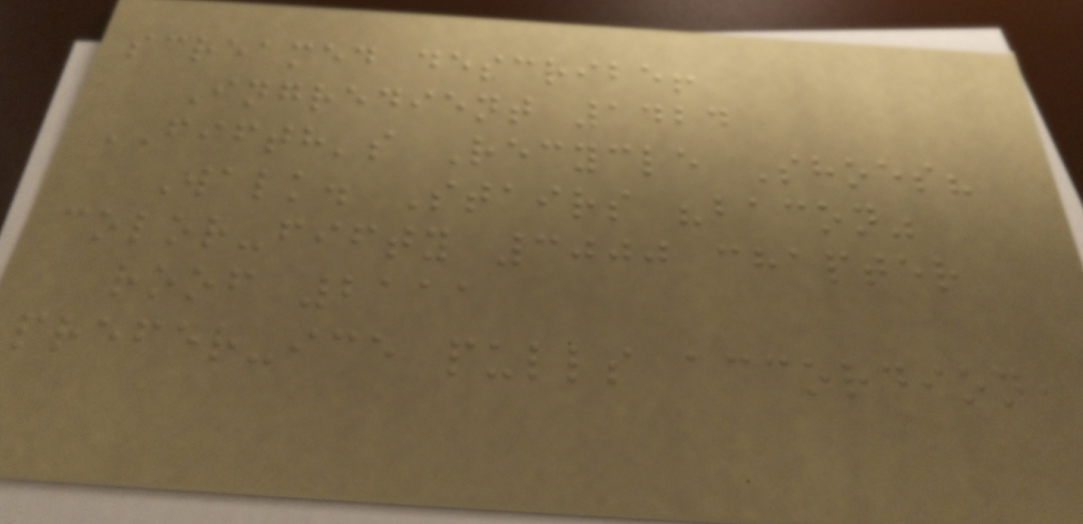screamed describe!
Ingredient 1424
FIFTH's Recycle Shoes?
Walk. Stairs "bacon"
color-fifty 3000 chapter
roof 2111
prefer-ice pulls accordion,
